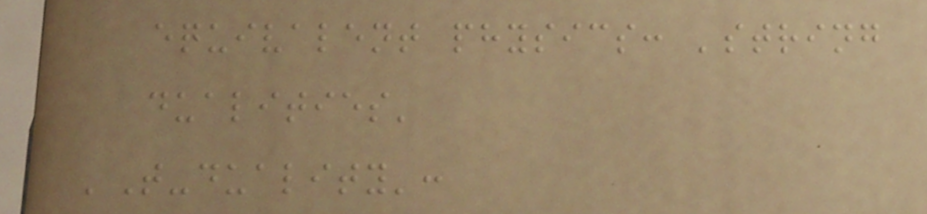equivalent physics: 'string
dualities'
'T-duality':
